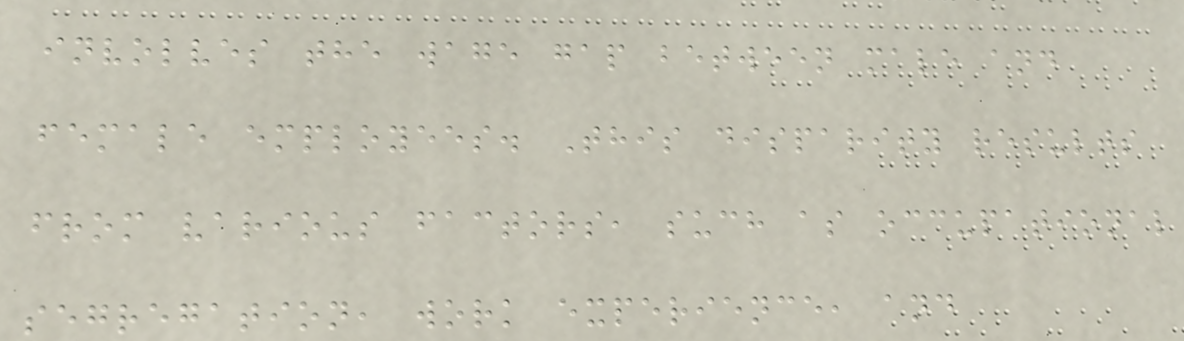involves the wage gap between male and
female employees. This disparity results
from various factors, such as occupational
segregation, work experience, and
